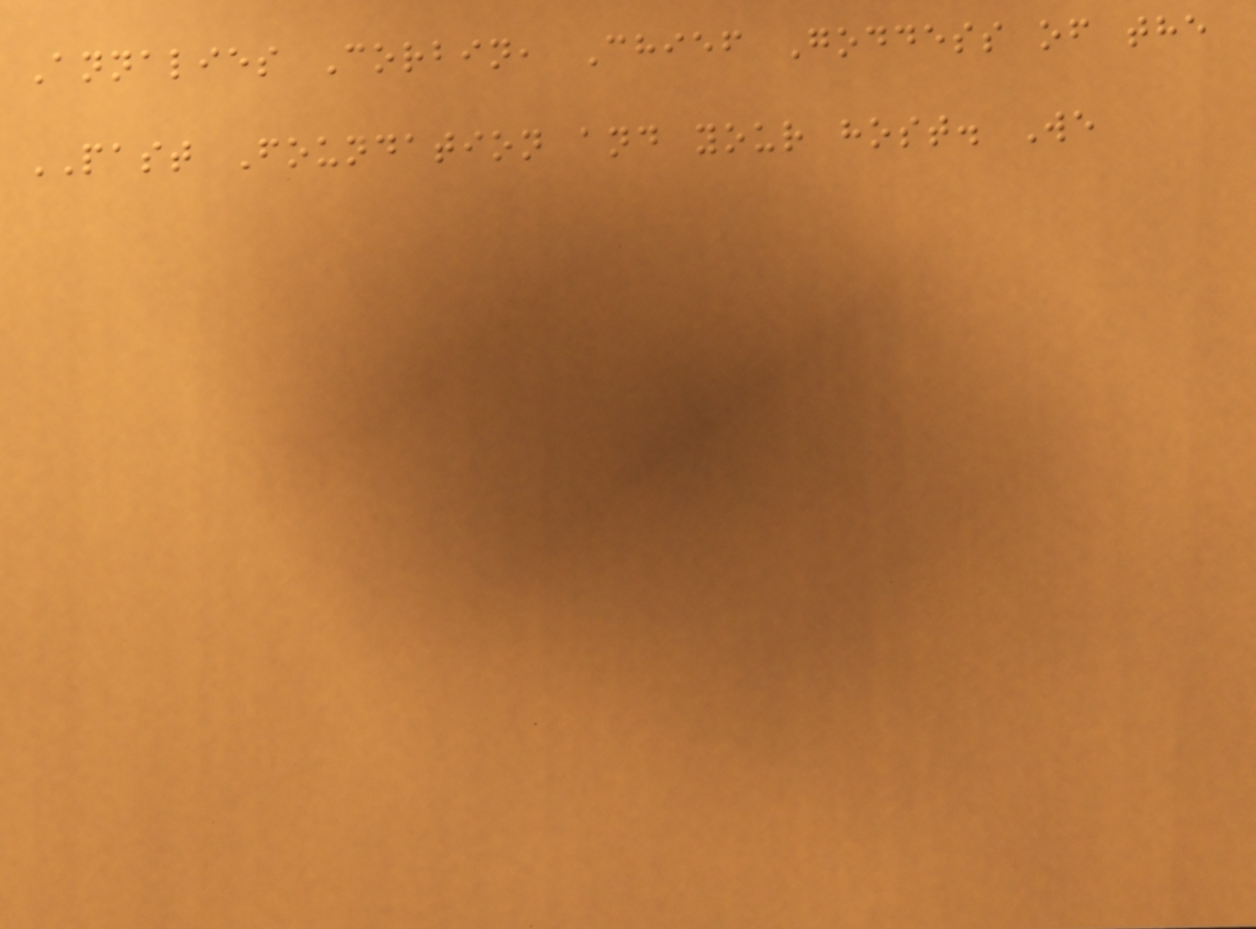Annalies Corbin, Chief Goddess of the
PAST Foundation and your host. We
